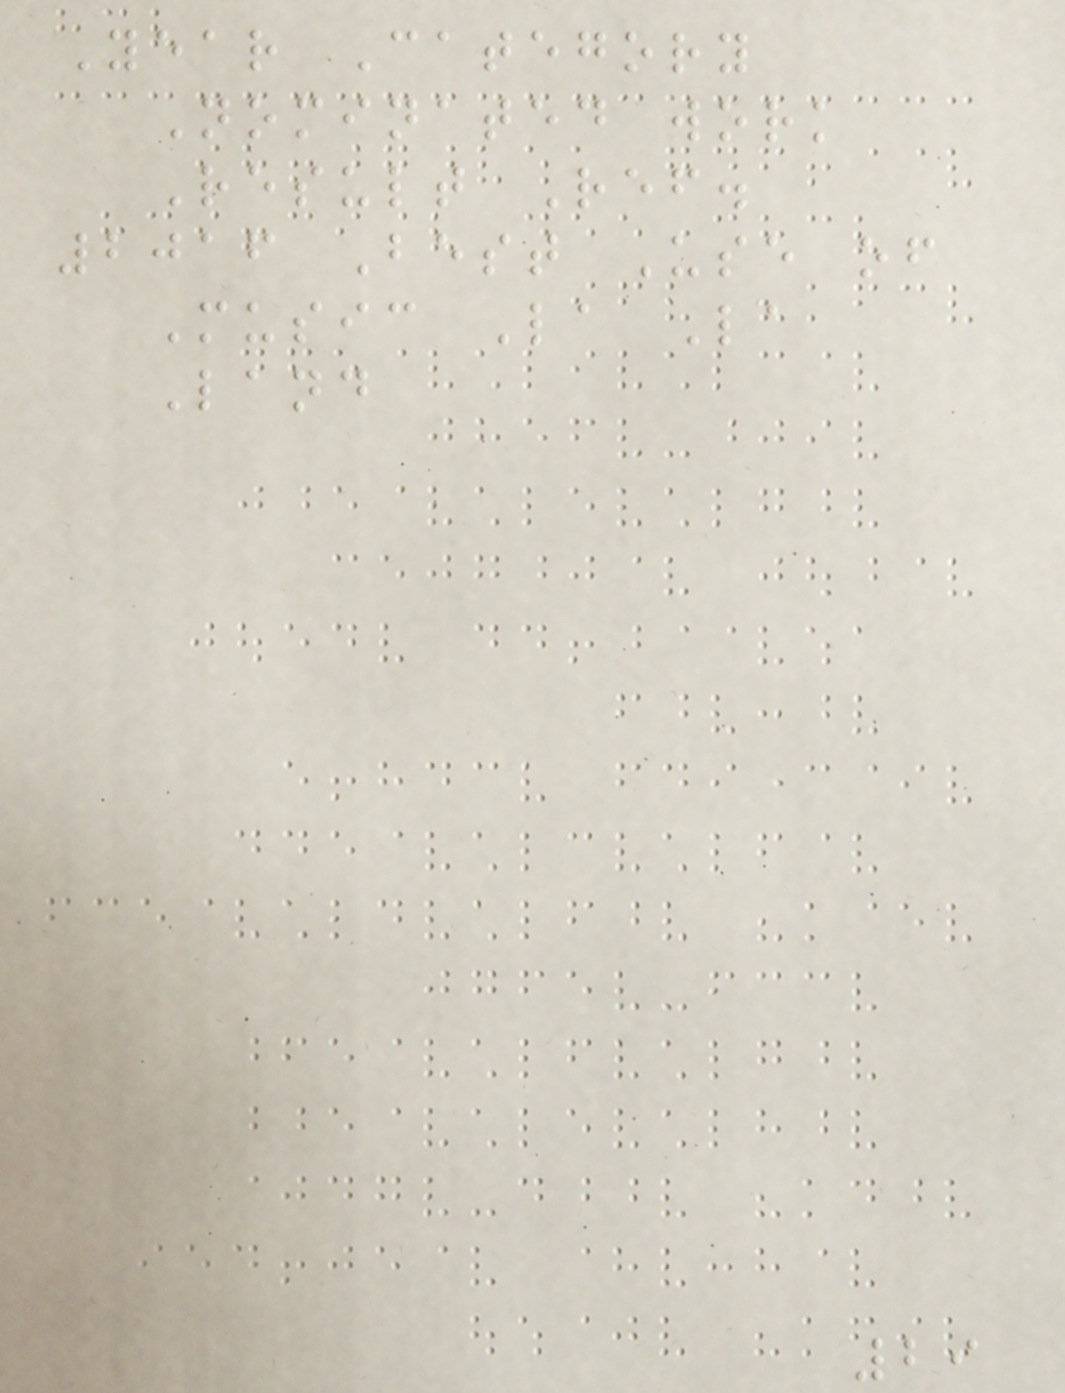Year Category
Nominated work
Result Ref.
2016 Best Use of
Music La La
Land
29
